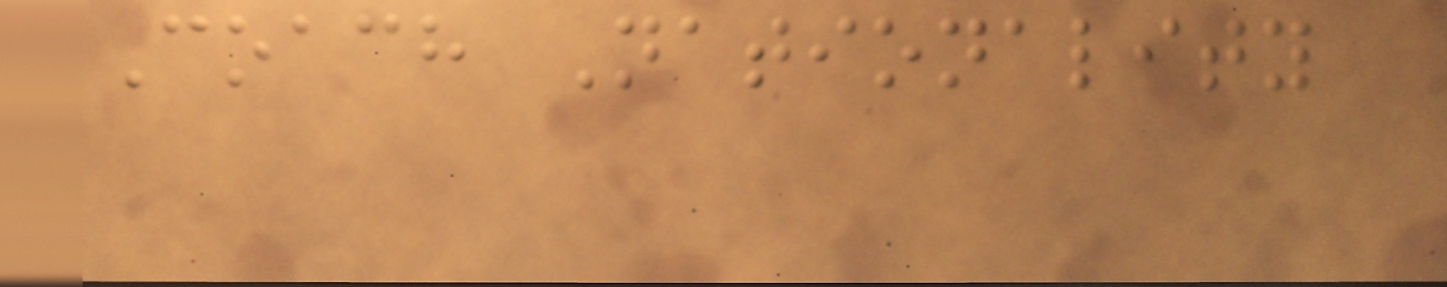Coach Nationality
